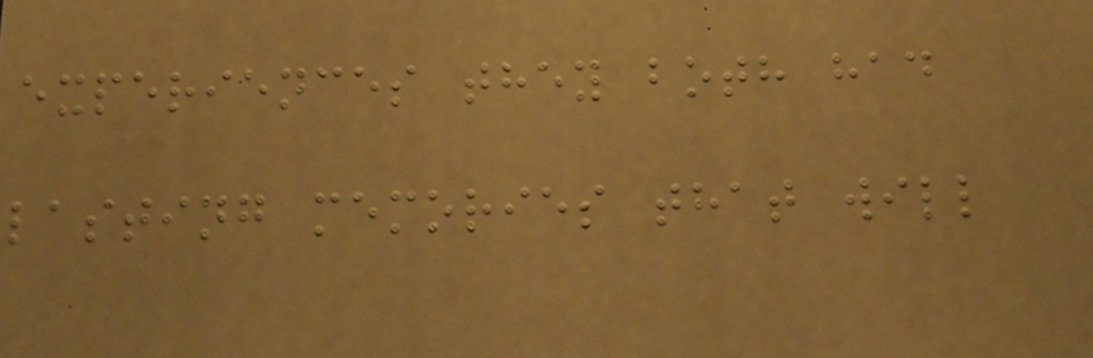experiences they both had
lasting memories that will
